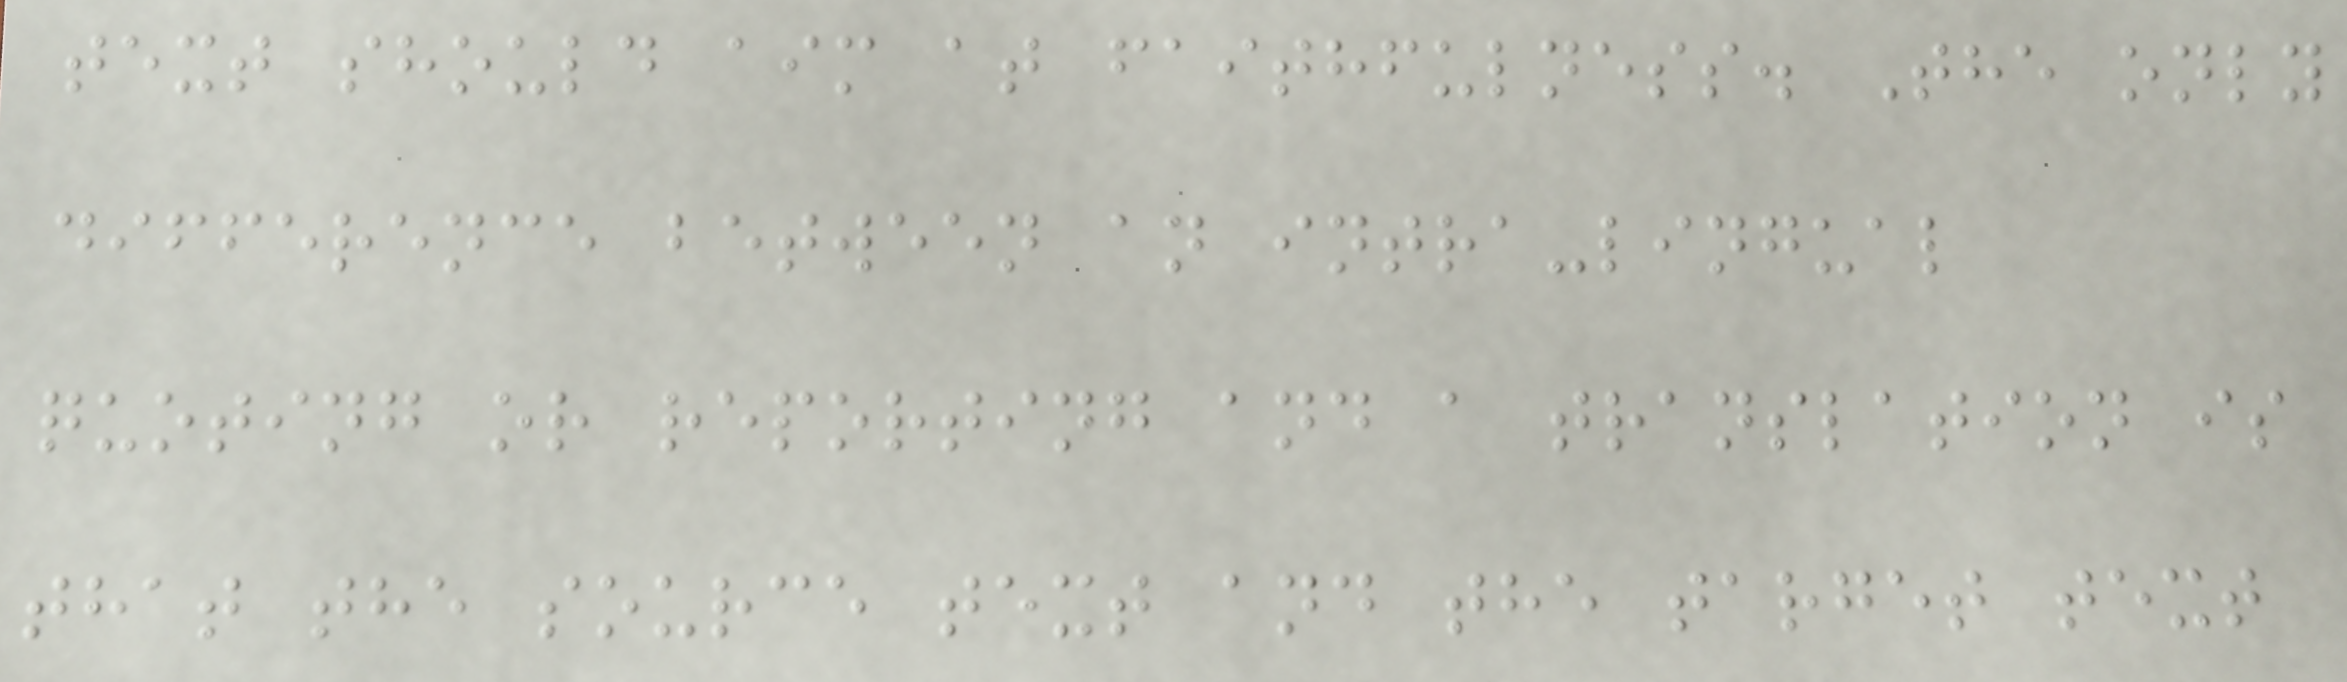text should aim at faithfulness. The only
difference between an intra-lingual
quoting or reporting and a translation is
that the source text and the target text
